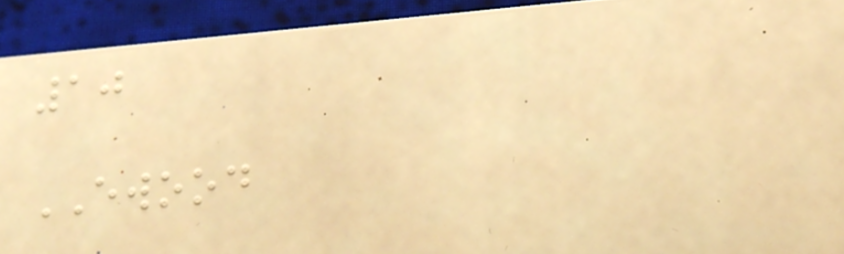10
EWOOD
